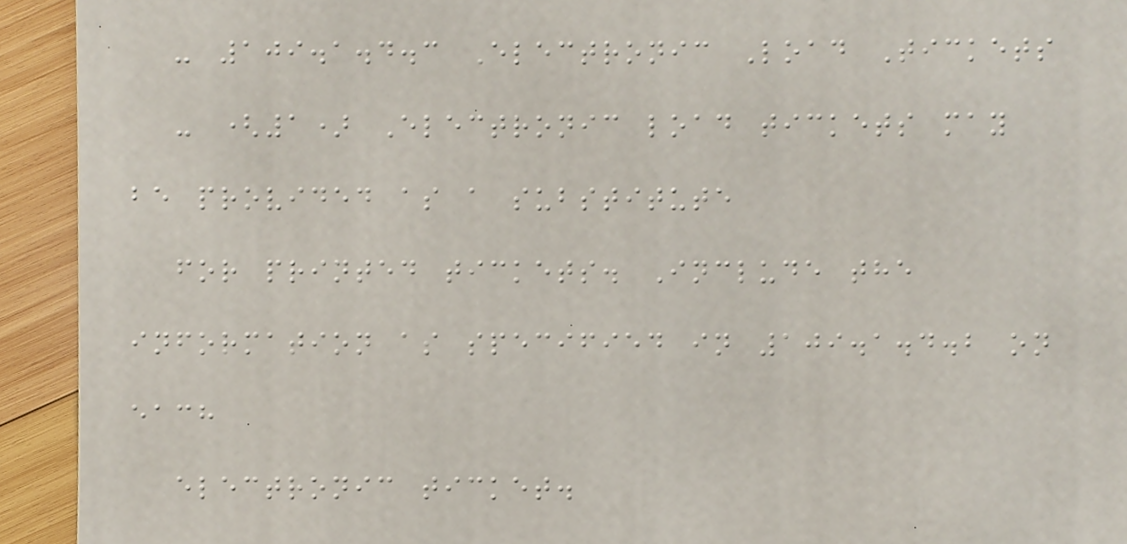- 109.1.4.3 Electronic Load Tickets
- (1) Electronic load tickets may
be provided as a substitute
for printed tickets. Include the
information as specified in 109.1.4.2 on
each
electronic ticket.
